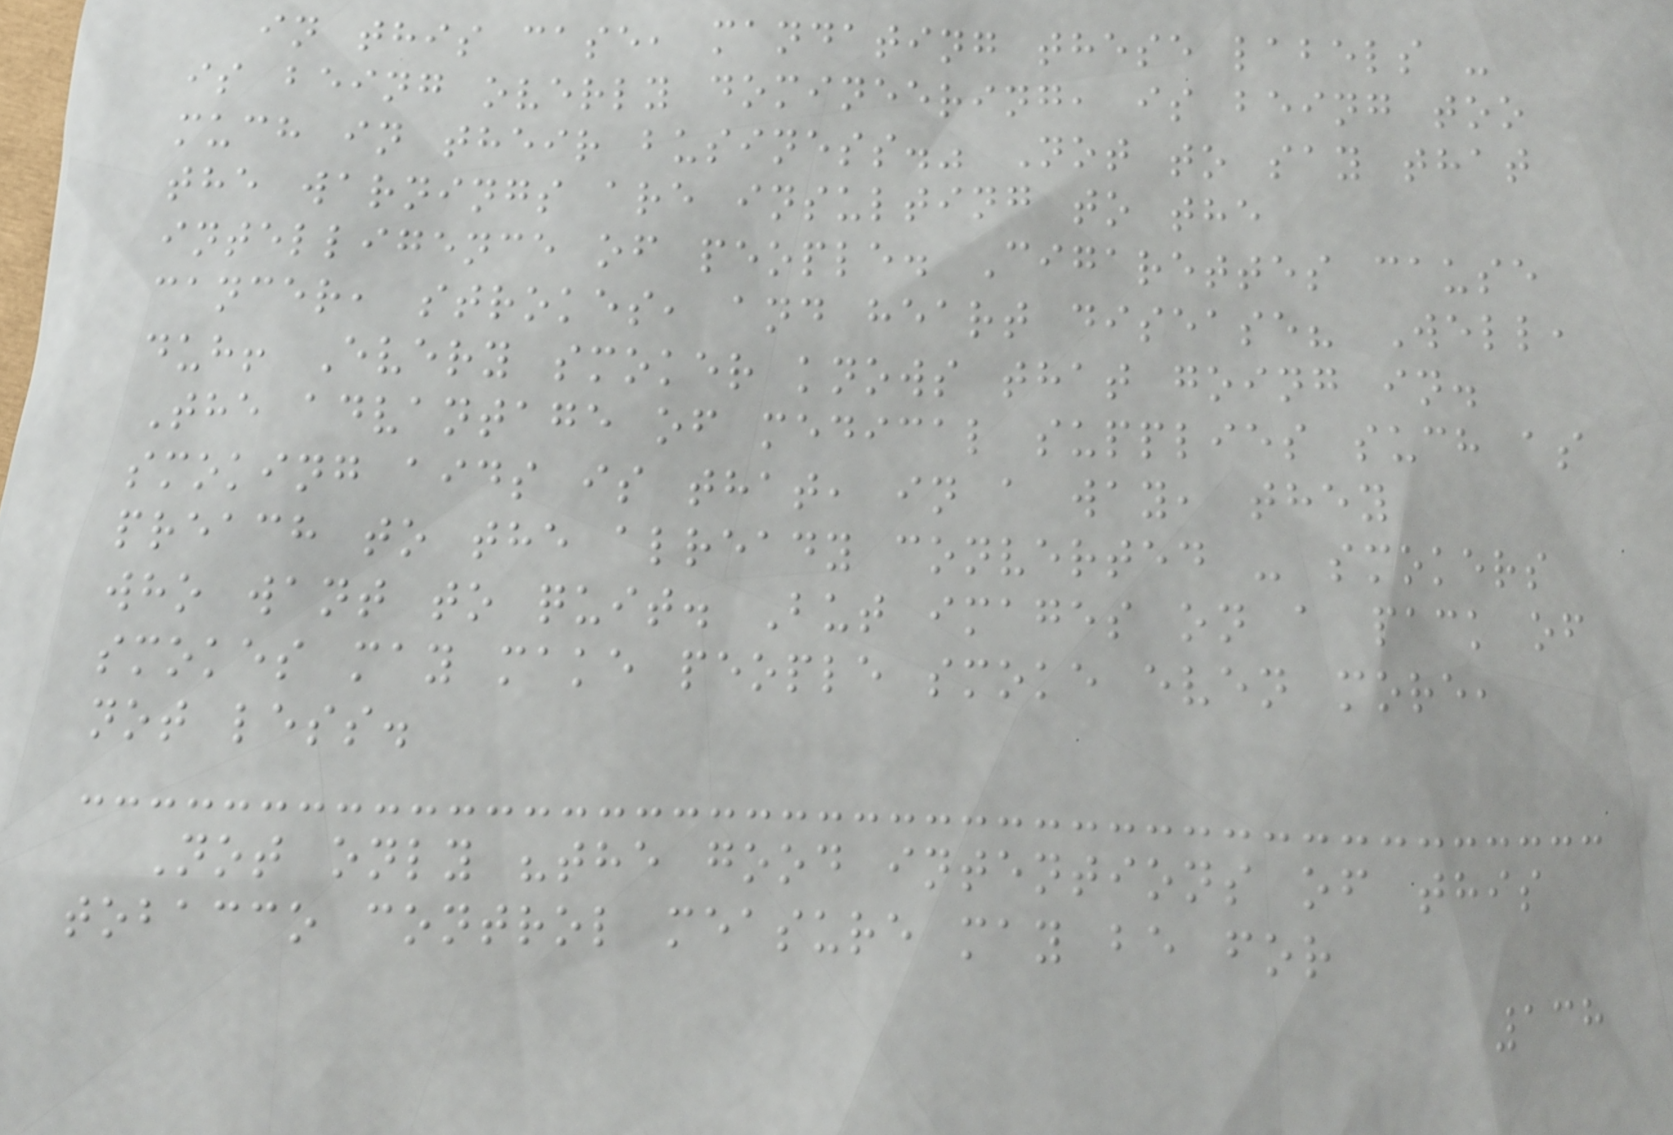in this case, mandating these labels -
is being overly domineering, is being too
much in their business." Not to say that
the warnings are insulting to the
intelligence of people. Cigarettes cause
cancer, strokes, and heart disease? Well,
duh! Every smoker knows that going in.
The advantage of medical supplies such as
smoking aids is that, in a way, they
preach to the already converted - smokers
who want to quit. But images on a pack of
smokes may make people smoke even more,
not less.
Not only "the good intentions of this
tobacco control measure may be for
138
